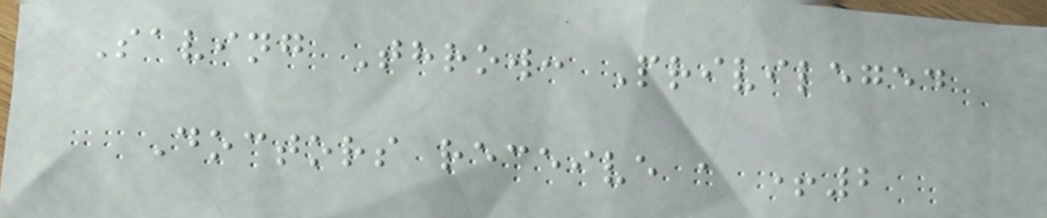Saving Throw: Privileged
Doctors receive a +2
